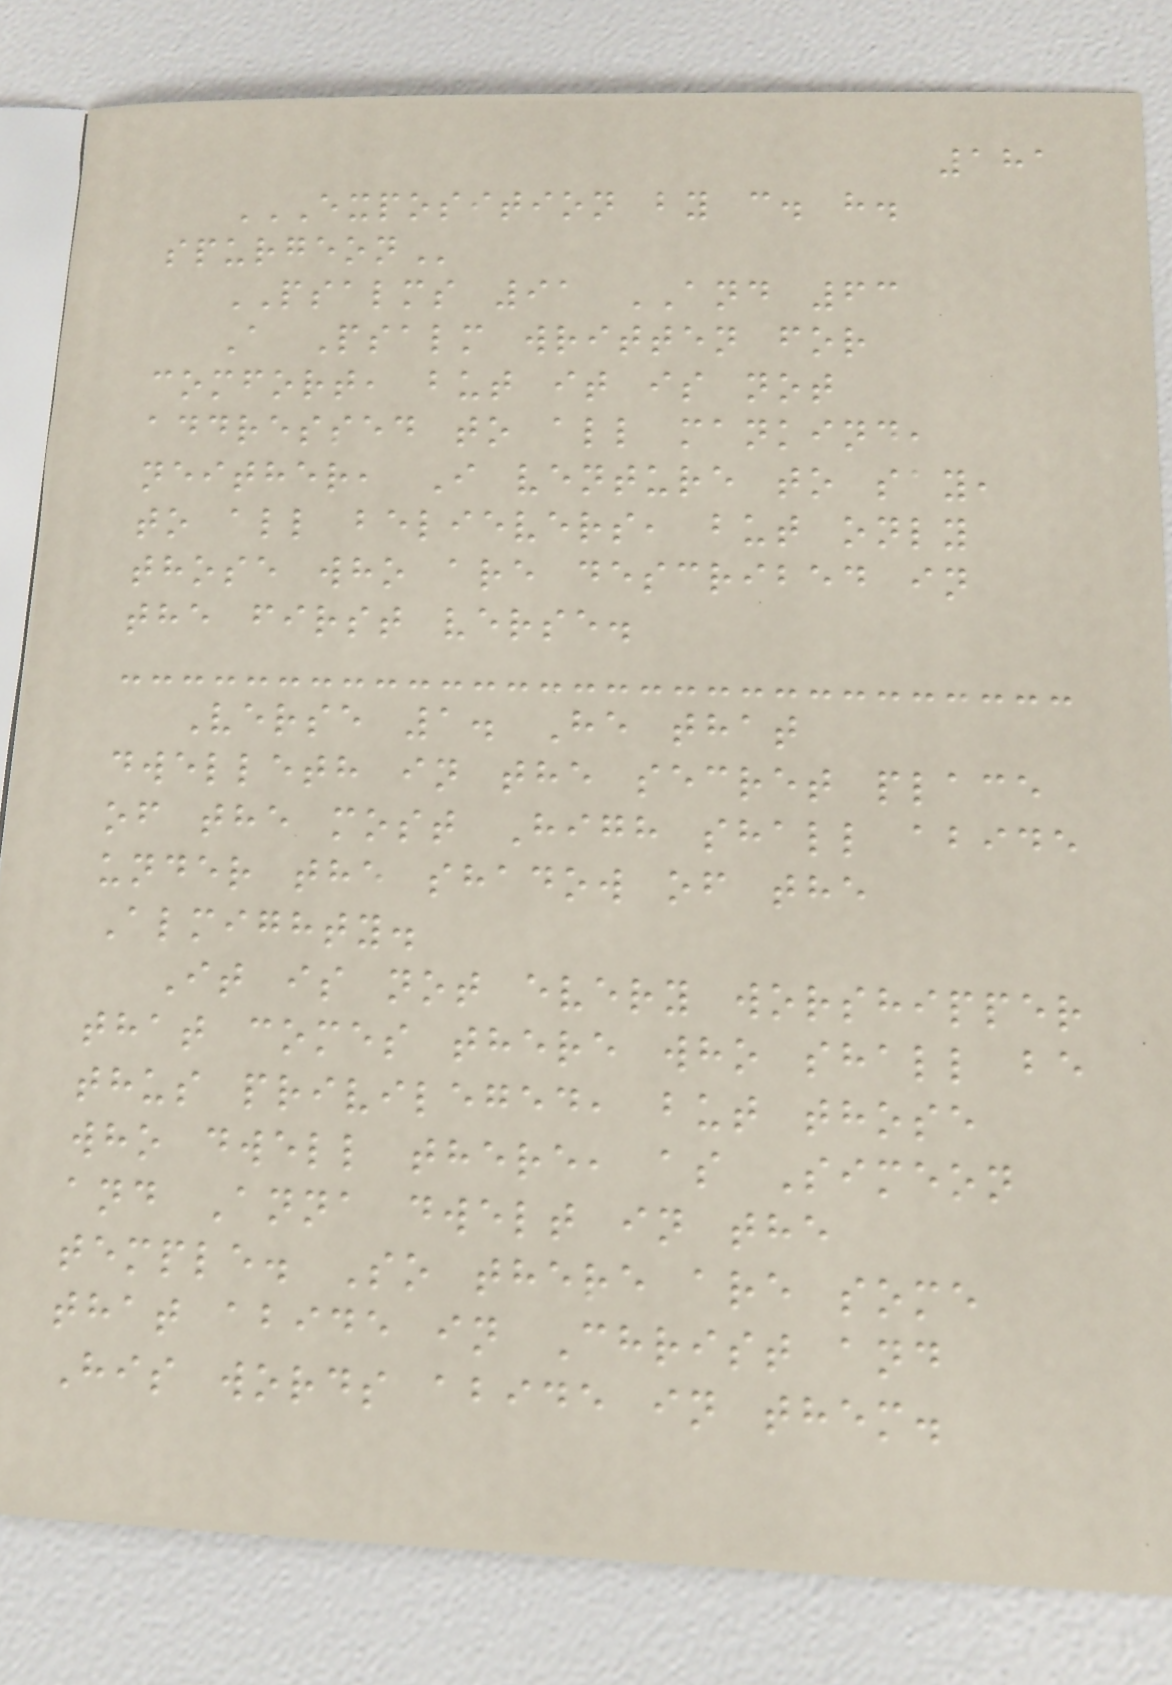181
EXPOSITION BY C. H.
SPURGEON
PSALMS 91 AND 63
A Psalm written for
comfort, but it is not
addressed to all mankind,
neither, I venture to say,
to all believers, but only
those who are described in
the first verse.
Verse 1. He that
dwelleth in the secret place
of the most High shall abide
under the shadow of the
Almighty.
It is not every worshipper
that comes there who shall be
thus privileged, but those
who dwell there, as Simeon
and Anna dwelt in the
temple. So there are some
that abide in Christ and
His words abide in them.
